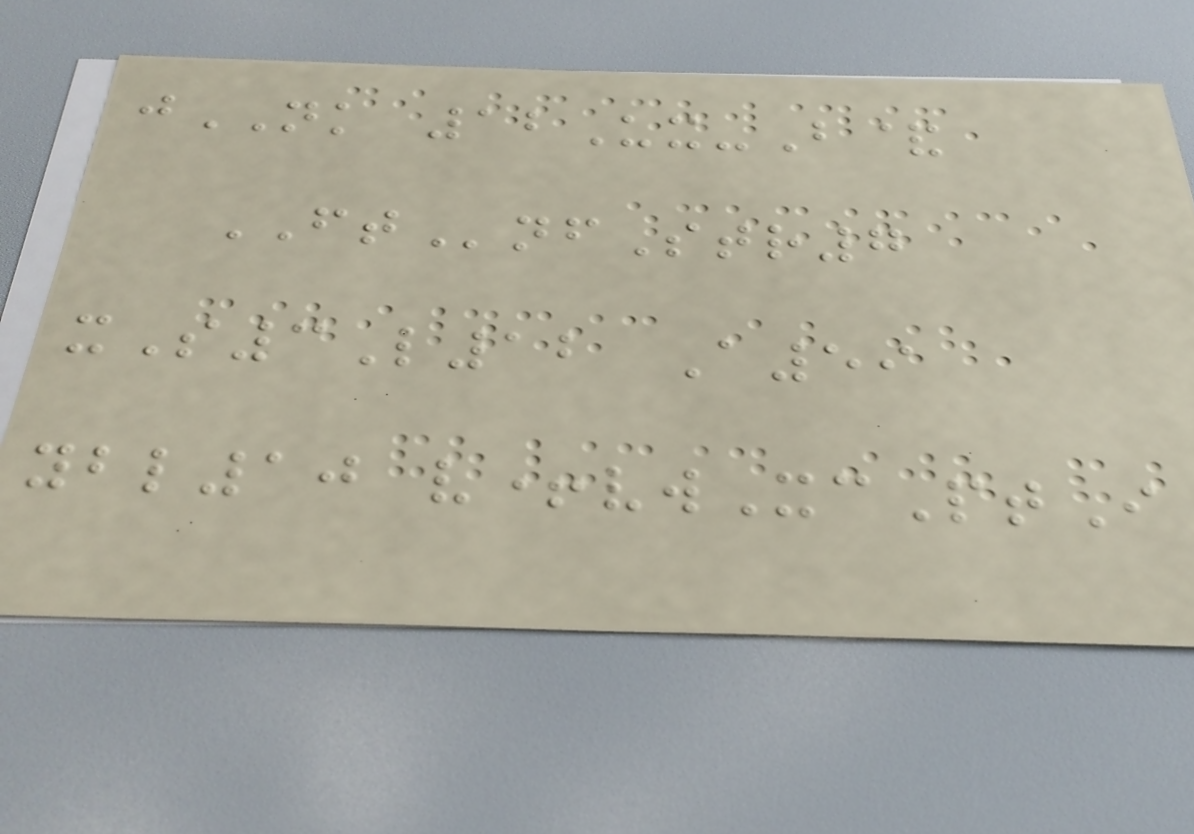jNK 12Ux-B&
FTnfStr7
xS3L12 A59
ybl10 v+vwXcPtI
